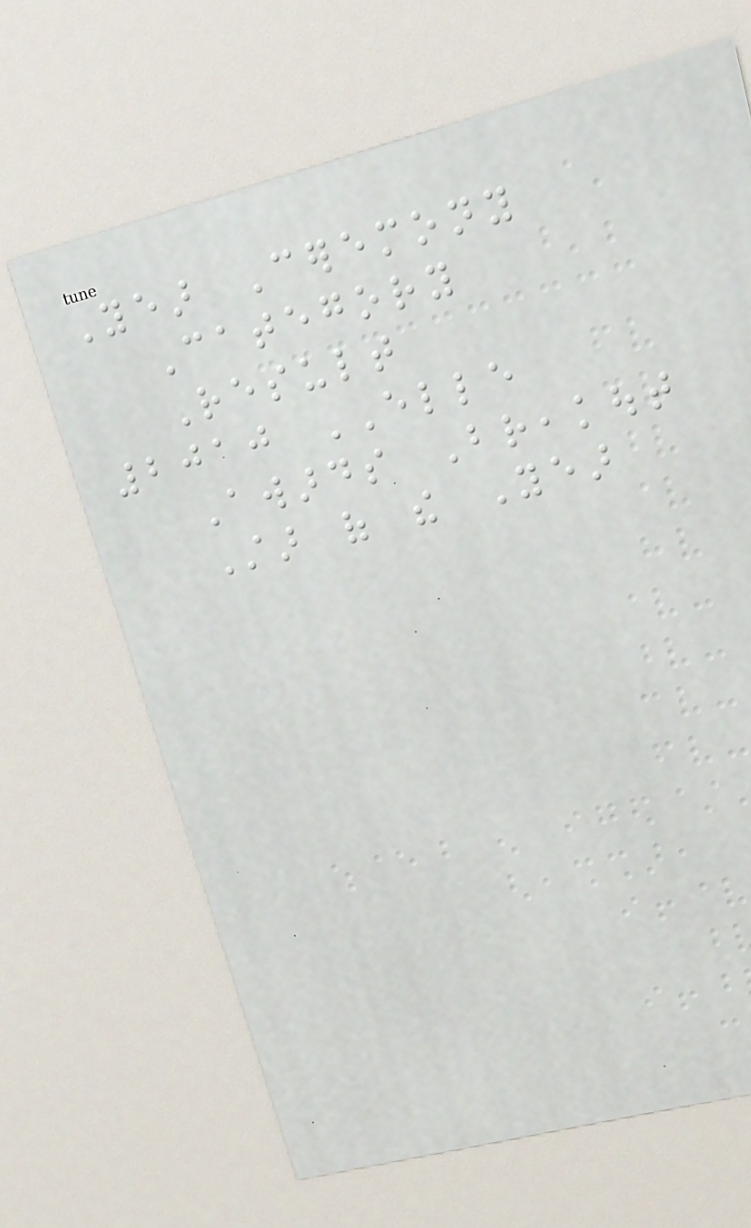Year Ceremony
Category
Result
2010 ELLE
Awards Breakout
Star of the Year
